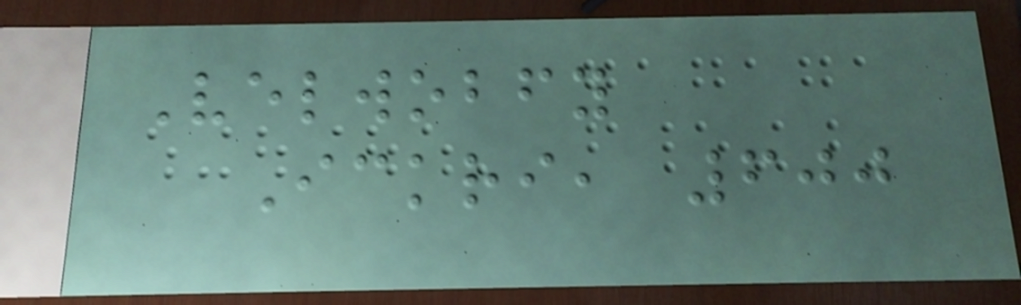Velwobfy
Ickri, 600
